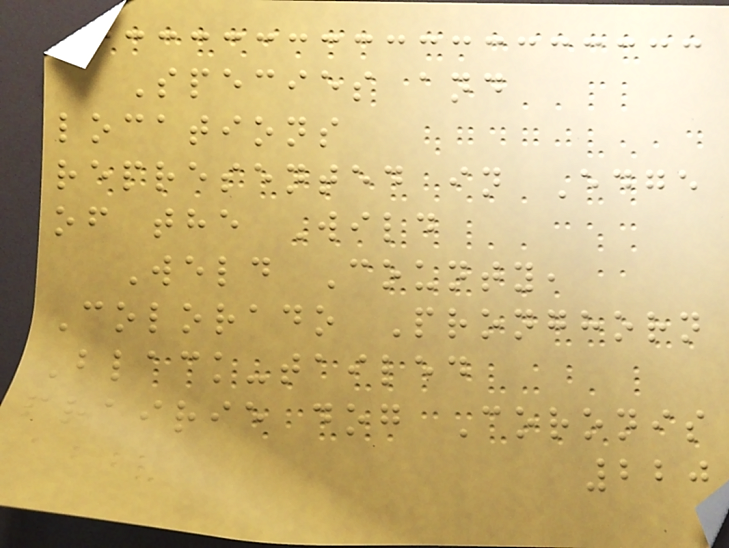Species and
locations
represented in Edge
of the Wild
Weld County,
Colorado Pronghorn
Black-tailed
prairie dog Coronis
220
